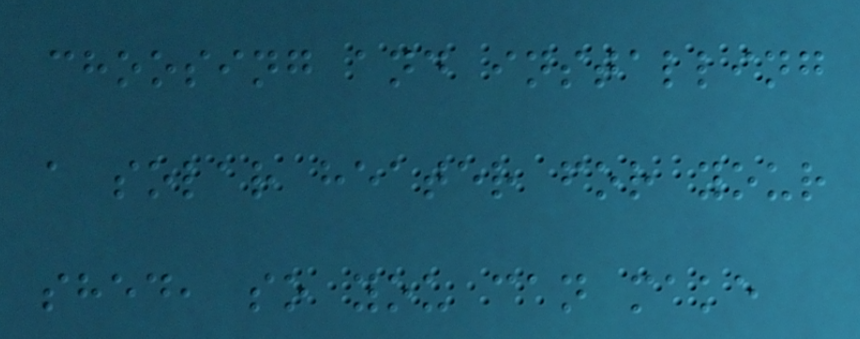choosing and installing
a solar heater for your
shed, so you can make
